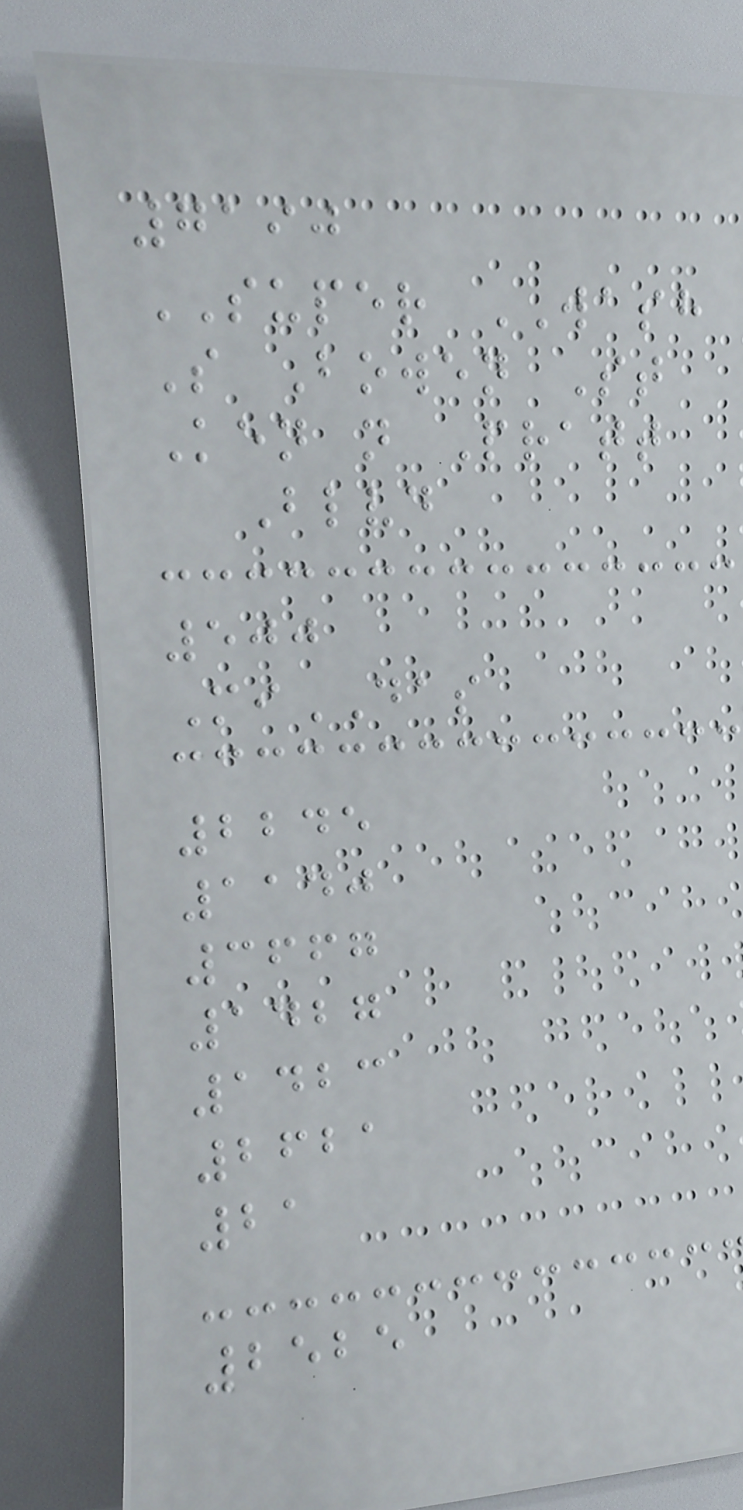7190
SUPER WASH
S Bowen St
Ken n Pratt
Blvd
500
MiDAS
2245
1140
3667
1427
1423
2621
21
2525
